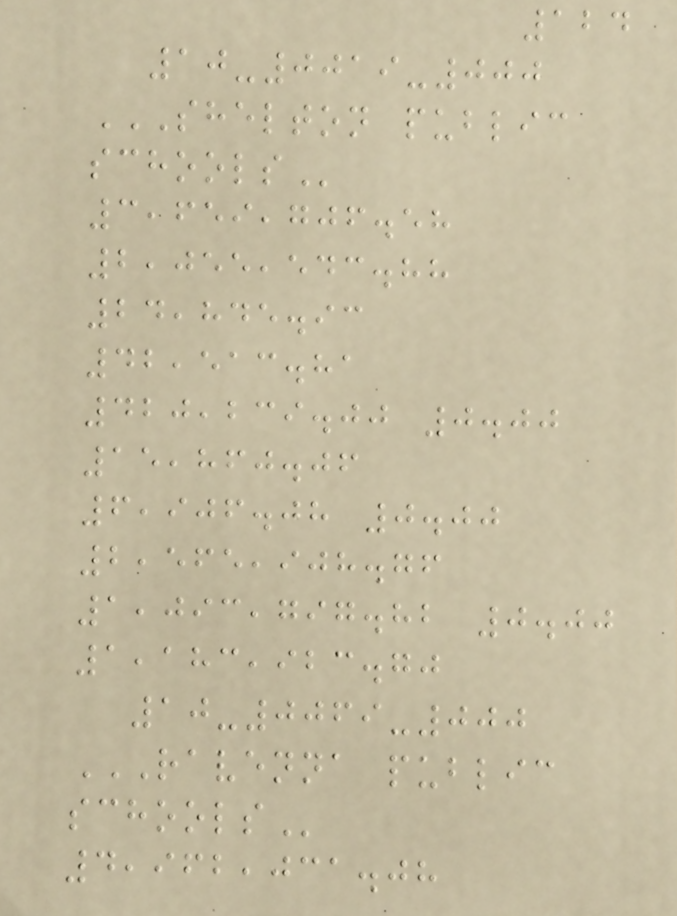124
10-0019-000
SHELTON PUBLIC
SCHOOLS
3,659,706.58
2,055,543.88
24,845.93
42,513.81
420,239.00 0.00
15,860.06
6,906.08 0.00
2,565,908.76
1,093,797.82 0.00
1,183,923.70
10-0069-000
RAVENNA PUBLIC
SCHOOLS
4,962,031.08
